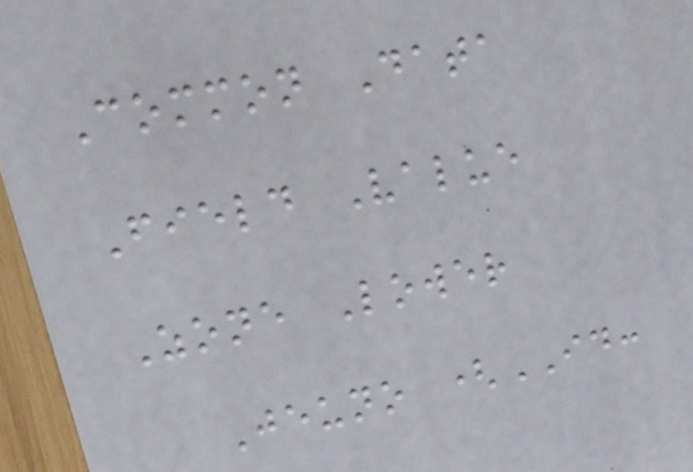Common Data
Field Value
Zone Lower
Jeuno (ID:
